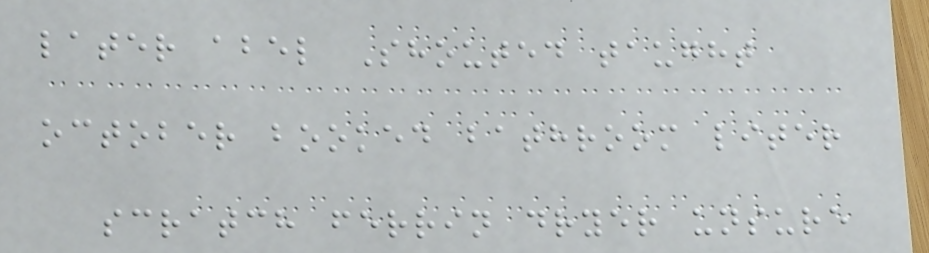later abel Shouted taught
october booked bathroom liter
scratch ferrin dryer unsure
